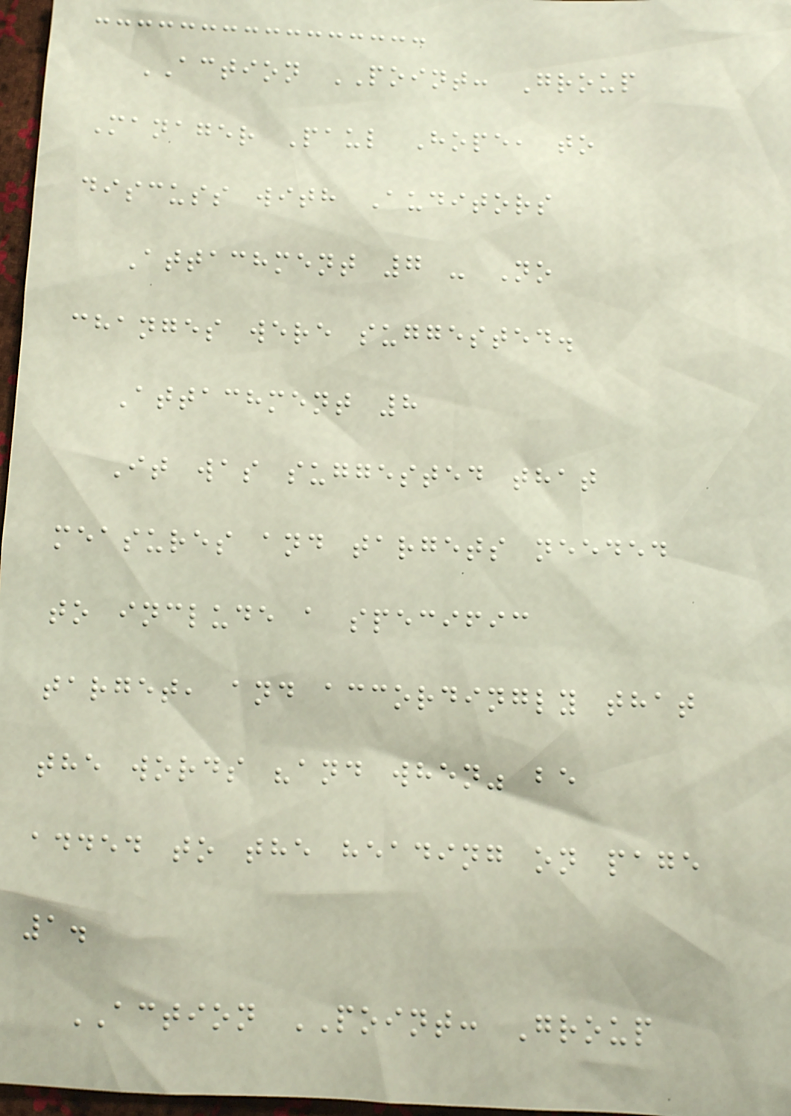ACTION POINT: Group
Manager Paul Hope, to
discuss with Auditors
Attachment 7 - No
changes were suggested.
Attachment 8
It was suggested that
measures and targets needed
to include a specific
target, and accordingly that
the words "and when" be
added to the heading on page
1.
ACTION POINT: Group
